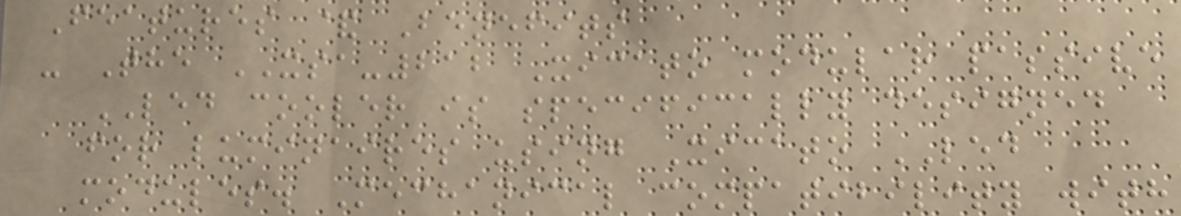Features & Benefits
- The XSA-212 Xicato modular passive
LED cooler is specifically designed
for luminaires using Xicato LED
modules. Mechanical compatibility with
